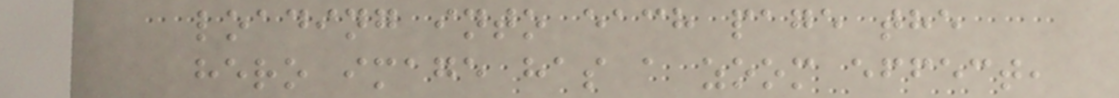loading into each page the
hero image has a zoom effect,
